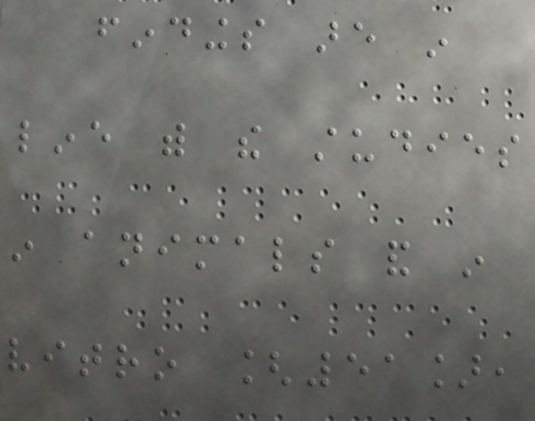findings are in
line with the studies
in animals and in
vitro [51],
